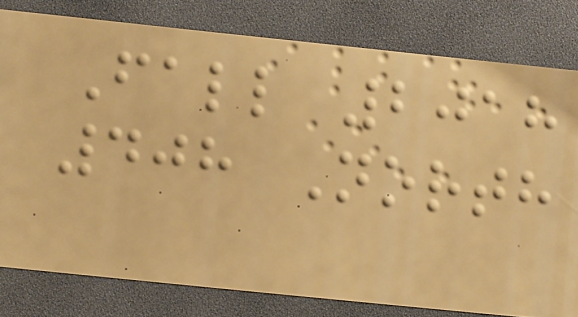Fall 2018
408 North
